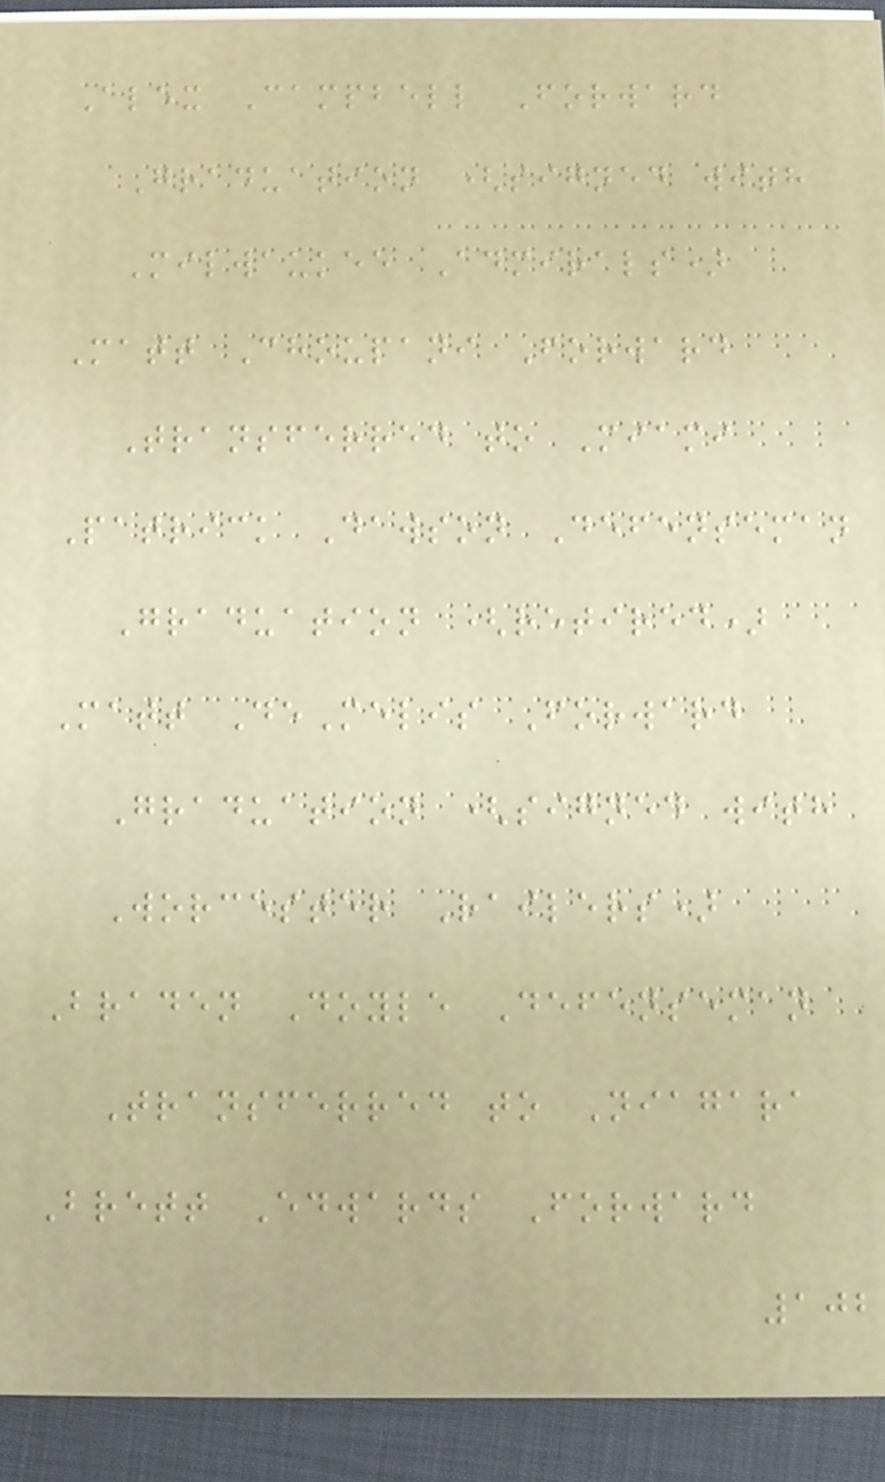Alex Campbell Forward
Graduation (signed with
Milwaukee Admirals)
Matt Choupani Forward
Transferred to Miami
Patrick Dawson Defenseman
Graduation (retired)
Matt DeMelis Forward
Graduation (signed with
Worcester Railers)
Braden Doyle Defenseman
Transferred to Niagara
Brett Edwards Forward
102
